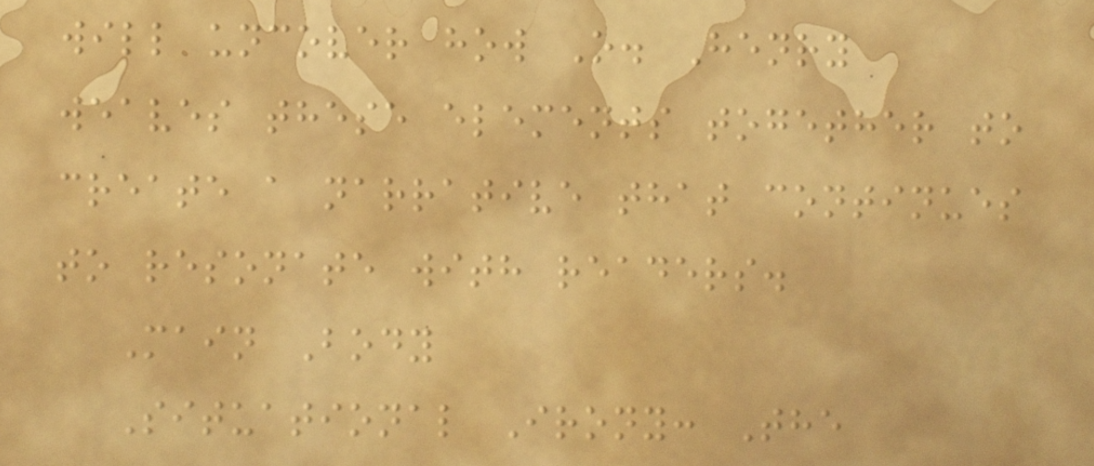will uncover how O. Henry
weaves these elements together to
create a narrative that continues
to resonate with readers.
Main Body
Situational Irony: The
